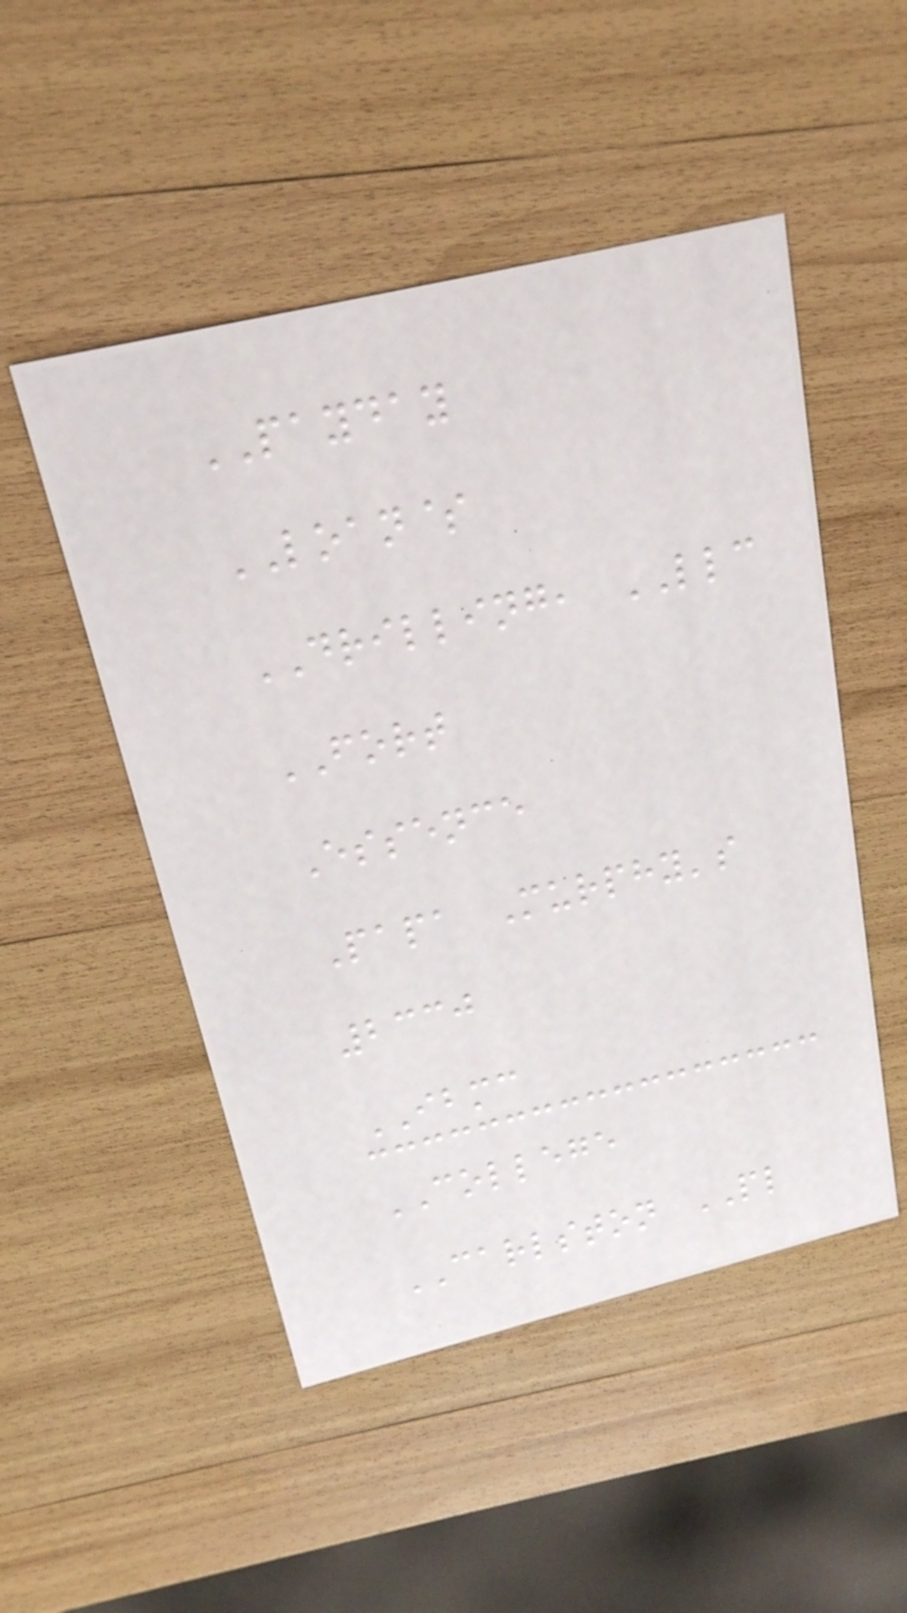PAYDAY
LOAN$
DRILLING, LLC
FORT
Essence
Papa Murphy's
2330
IBMC
COLLEGE
CARLSTON PL
